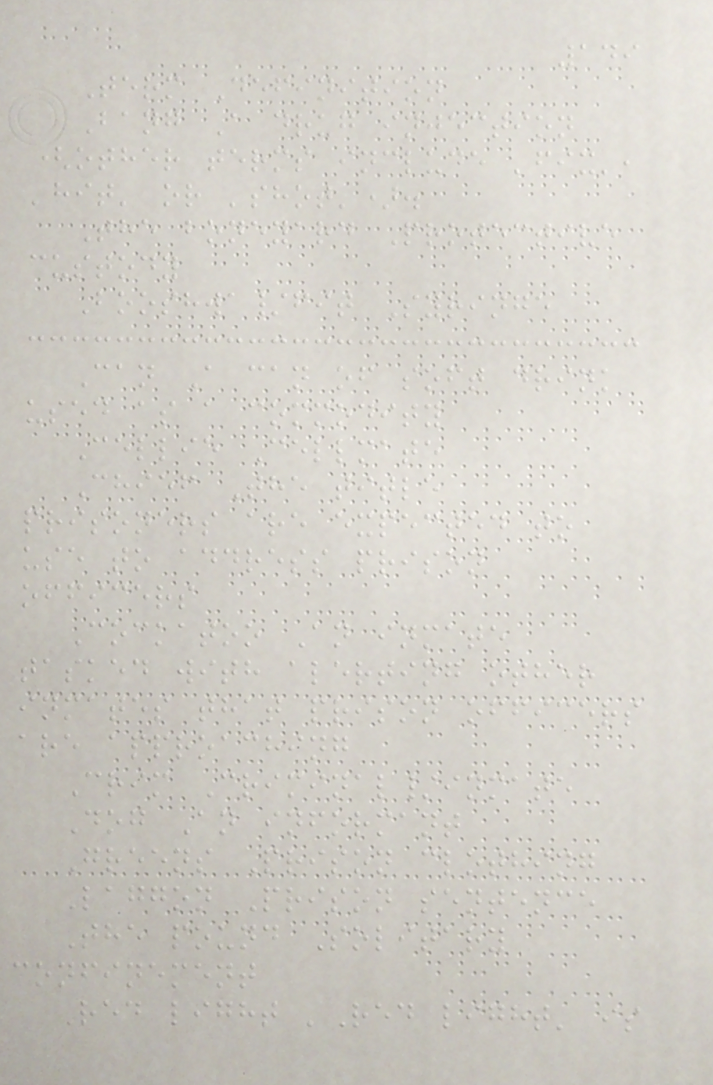149
Term Definition
Bang A drug injection
(other terms include 'fix',
'hit' or 'shot').
The boneyard Protective
custody
Booshwa/fit Syringe
Can A can of soft drink
used as a commodity
Cellie Cellmate
Chief The title
prisoners are expected to
use to address prison
officers
Cockatoo An inmate
tasked with alerting other
inmates that prison officers
are approaching
Crim Criminal/inmate
Dog An informant
Greens Prison clothing
Laggon Prison sentence
The pound Solitary
confinement
Red light 'Red light' is
